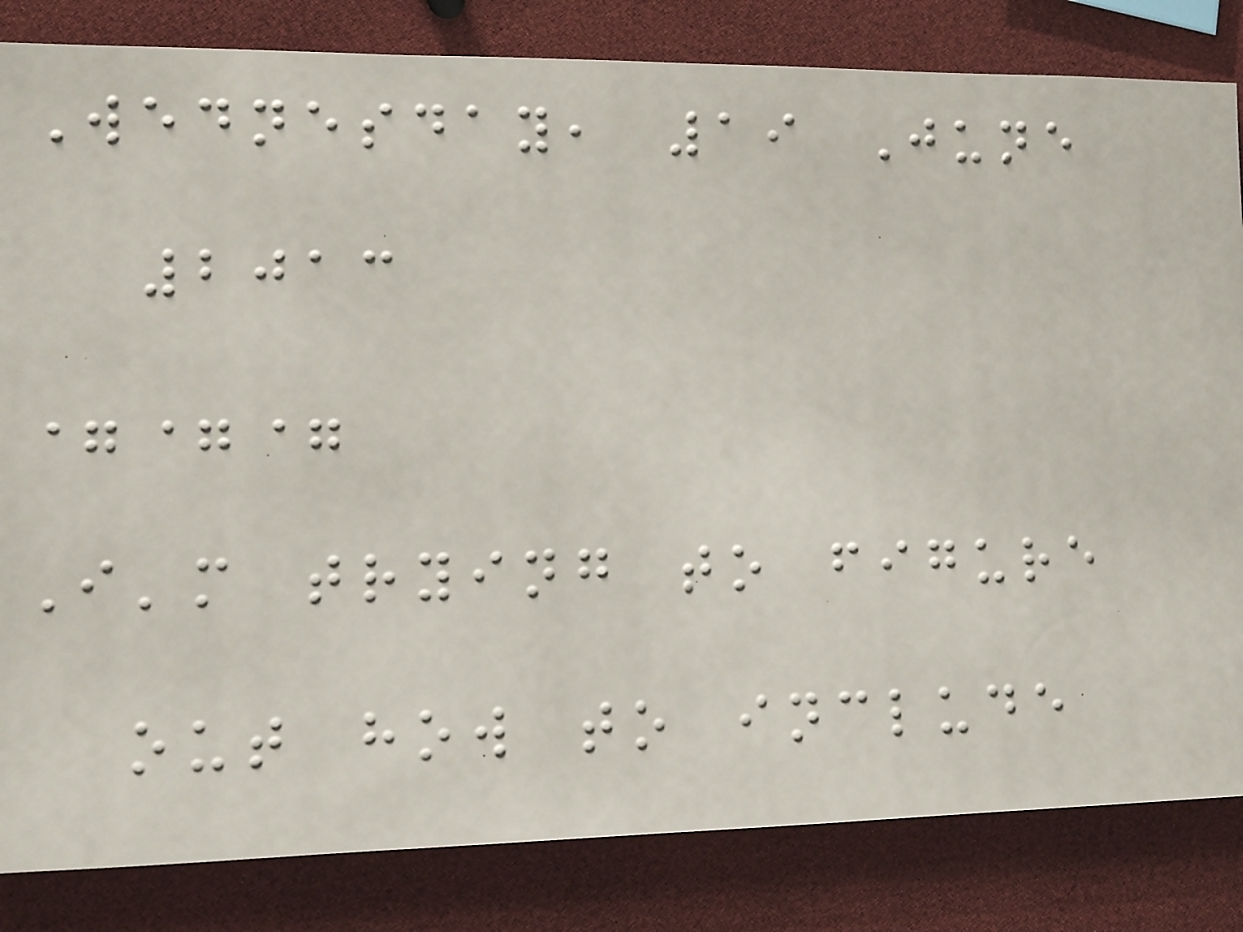Wednesday, 19 June
2013
===
I'm trying to figure
out how to include
